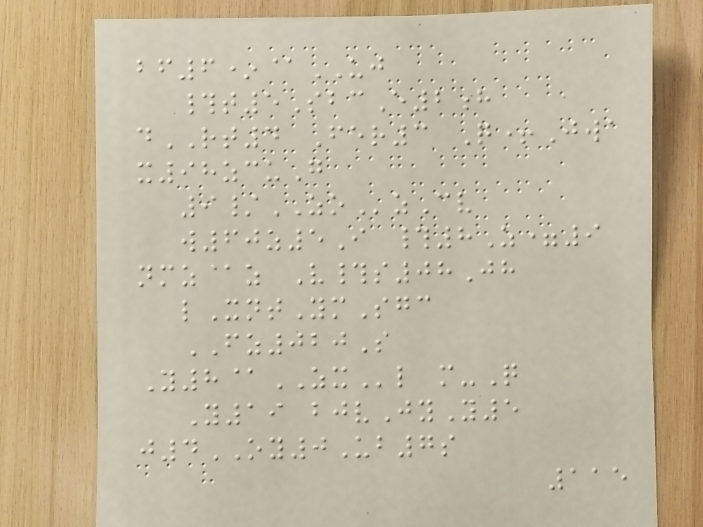bf6*@UJ
#t5SbcE2h
dRT4 Fer3 Q+Jwa
x98zcuG
9/ZOzCv
w60z5I #8Z=9
nmz@z V#s08Jh
lXntYmSgc
FZ020S
Y8@ZXl m-Q
Y19 bjvJyY5
j4OY0Ub7s
115
